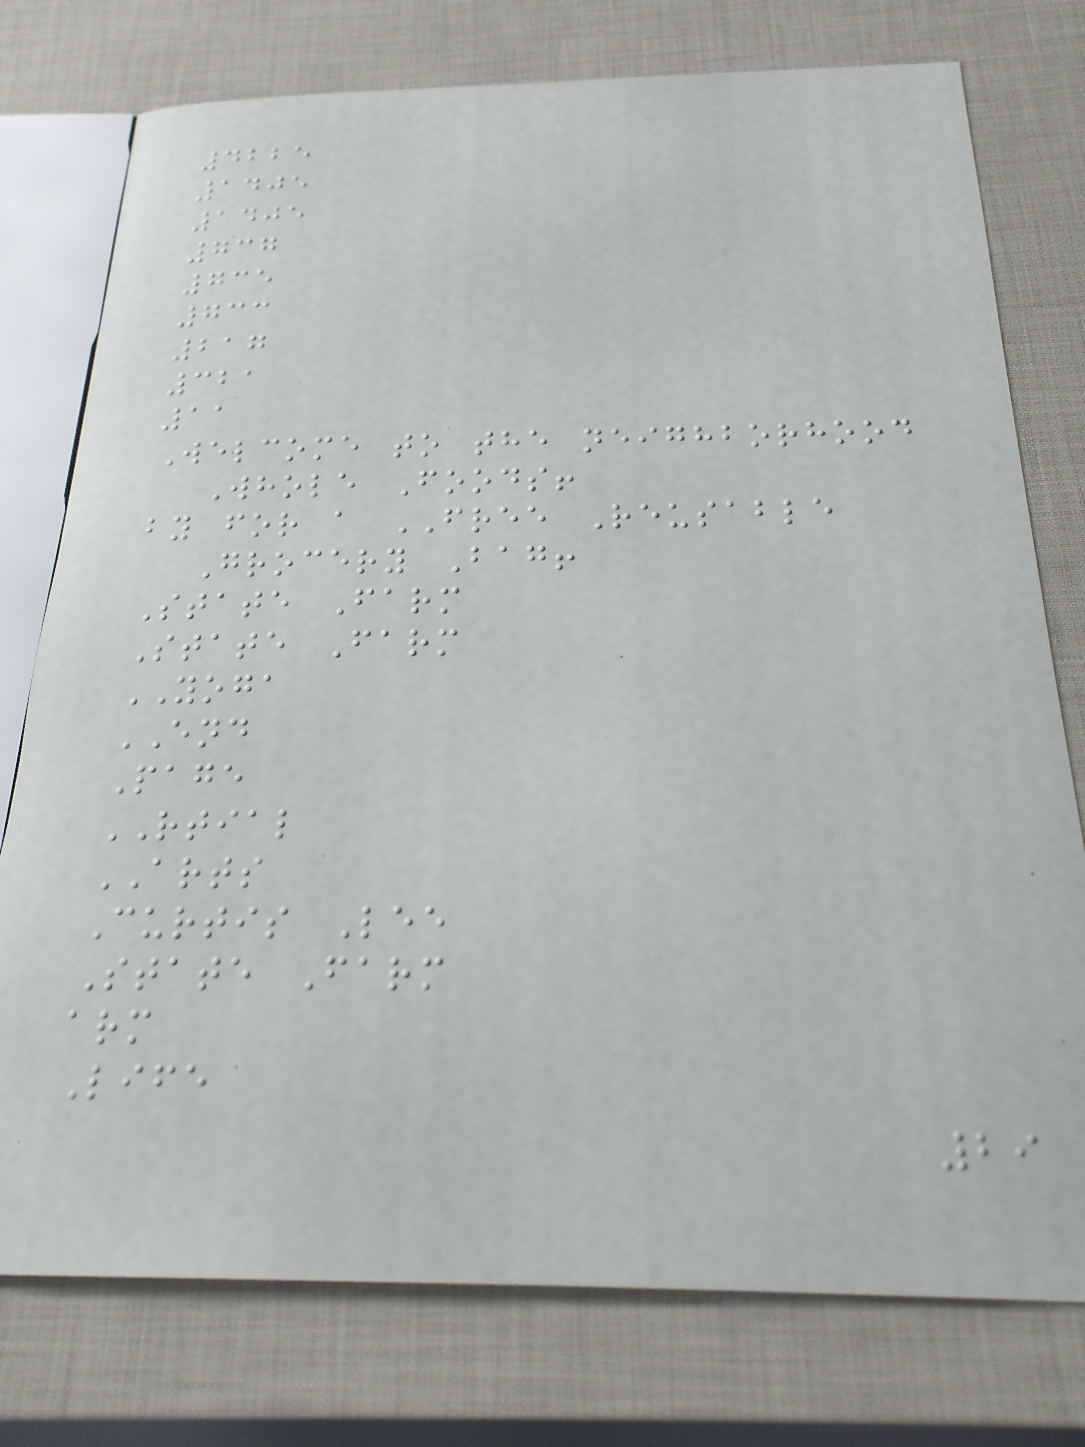4225
1405
1405
737
735
733
217
321
11
Welcome to the neighborhood
Whole Foods!
by for a FREE Reusable
Grocery Bag!
State Farm
State Farm
YOGA
END
Page
RTIAL
ARTS
Curtis Lee
State Farm
arm
Life
29
